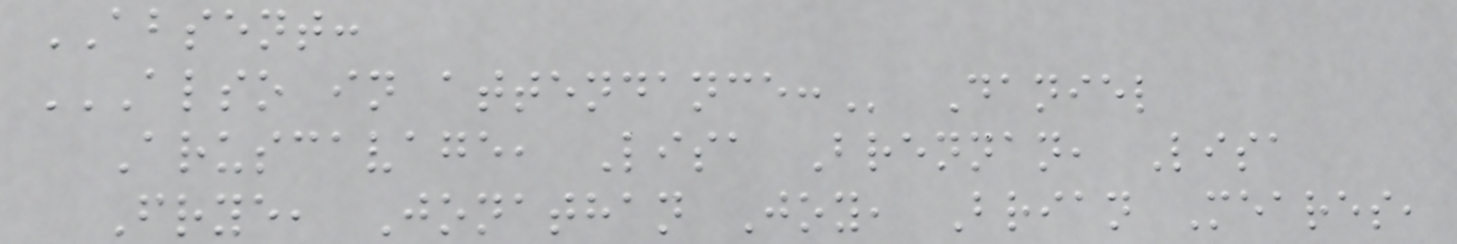ABSENT:
ALSO IN ATTENDANCE: Daniel
Aruscavage, Lisa Brennan, Lisa
Frye, Jonathan Joy, Brian Meares,
